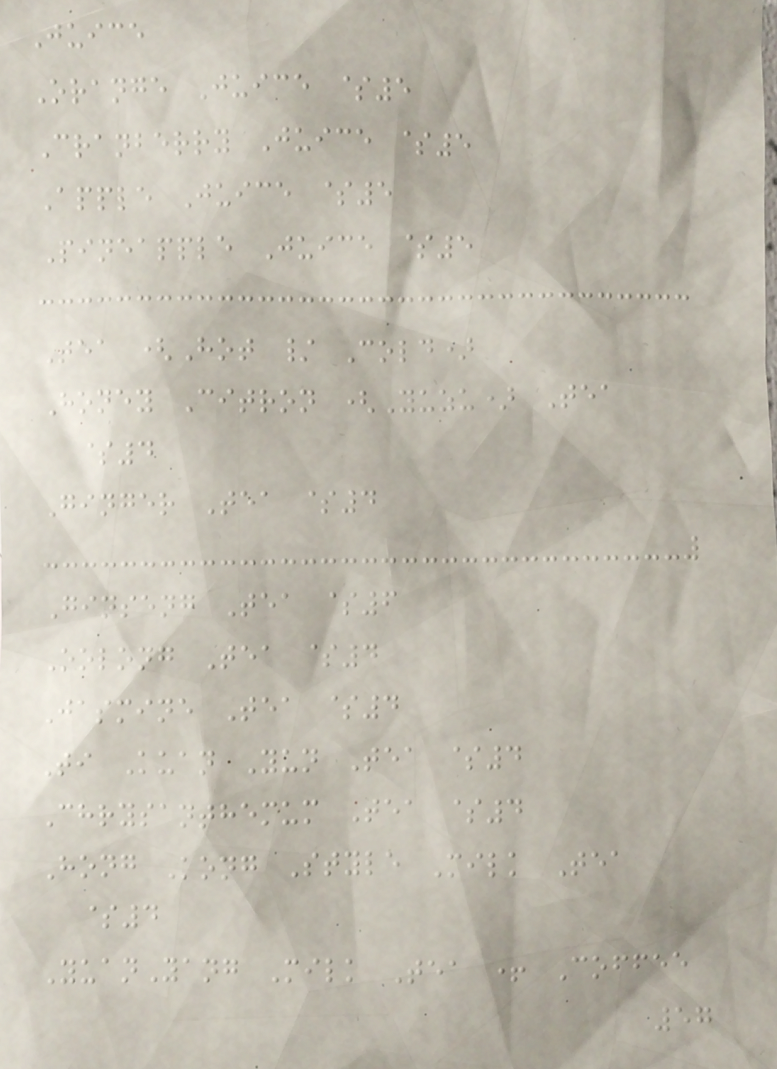Juice
Orange Juice $5
Cranberry Juice $5
Apple Juice $5
Pineapple Juice $5
Tea (Hot / Cold)
Honey Citron (Yuzu) Tea
$4
Ginger Tea $4
Ginseng Tea $6
Oolong Tea $4
Jasmine Tea $4
Ti Kuan Yun Tea $4
Chrysanthemum Tea $4
Hong Kong Style Milk Tea
$4
YuanYang Milk Tea + Coffee
57
